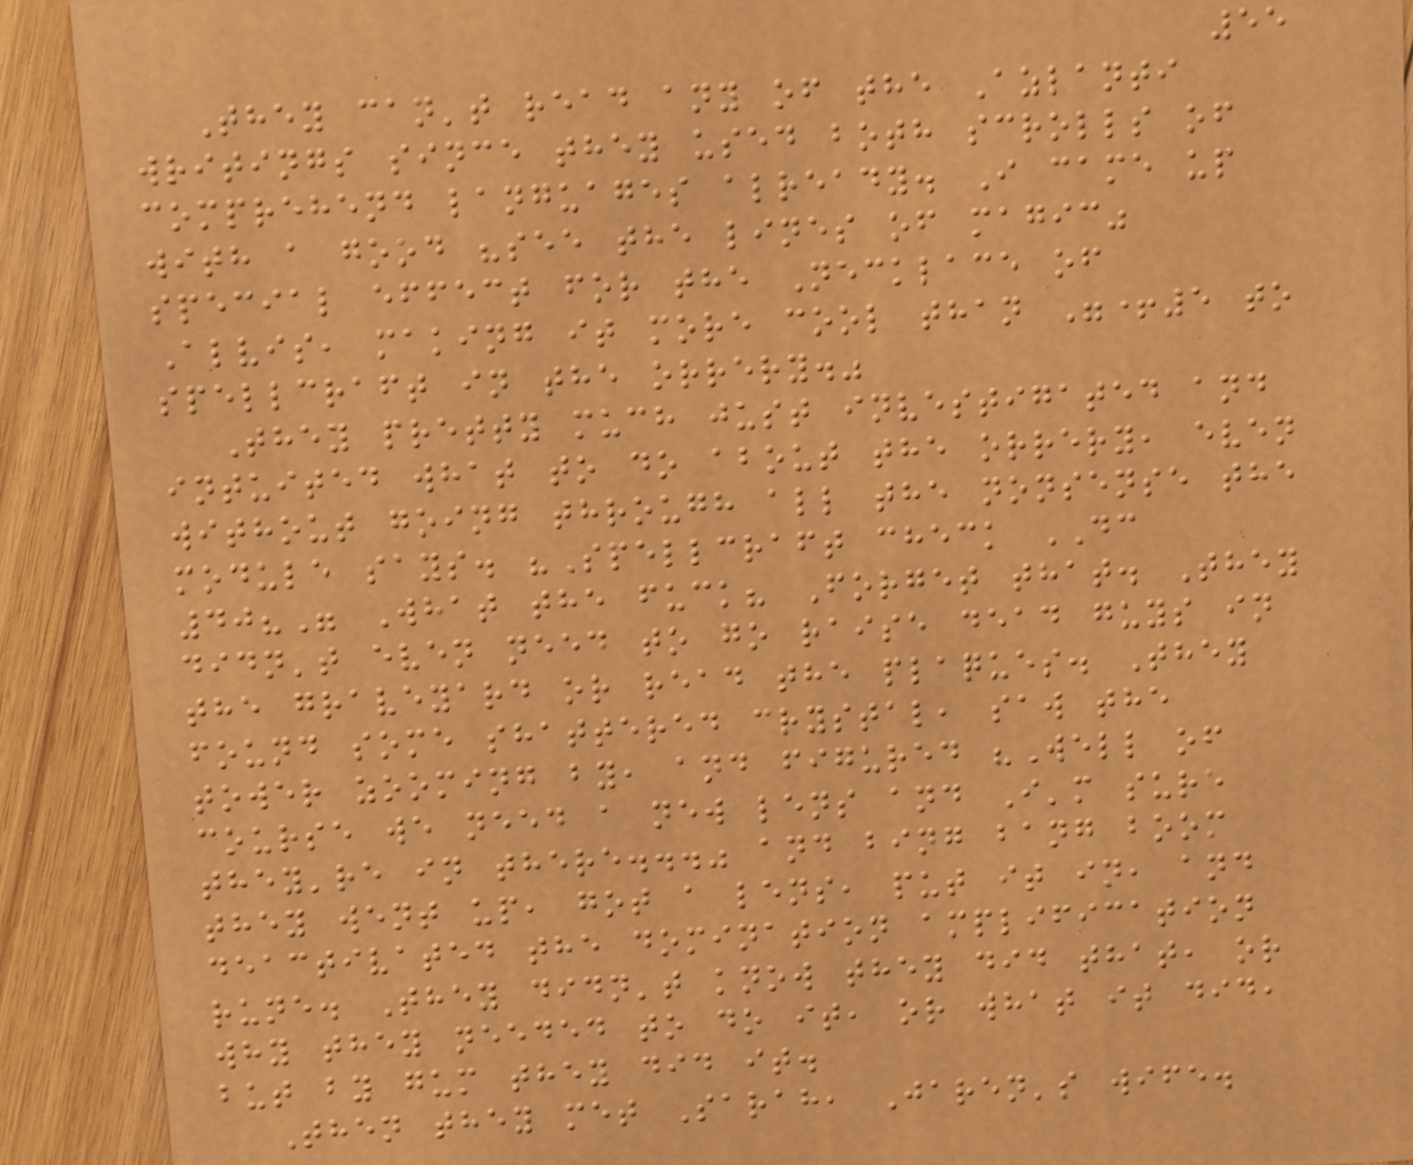55
They can't read any of the Azlanti
writings since they used both scrolls of
comprehend languages already. I came up
with a good "see the lines of magic"
special effect for the Necklace of
Alvis, making it more cool than "+5 to
spellcraft in the orrery."
They pretty much just investigated and
intuited what to do about the orrery, even
without going through all the nonsense the
module says. "Spellcraft check DC
40?" What the fuck? Forget that. They
didn't even need to go raise dead guys in
the graveyard or read the plaques. They
found some shattered crystal, saw the
tower zooming by, and figured "Well of
course we need a new lens and I'm sure
they're in there..." and bing bang boom
they went up, got a lens, put it in, and
deactivated the domination amplification
rune. They didn't know they did that, or
why they needed to do it, or what it did,
but by gum they did it.
Then they met Sarah, Jaren's wife.
